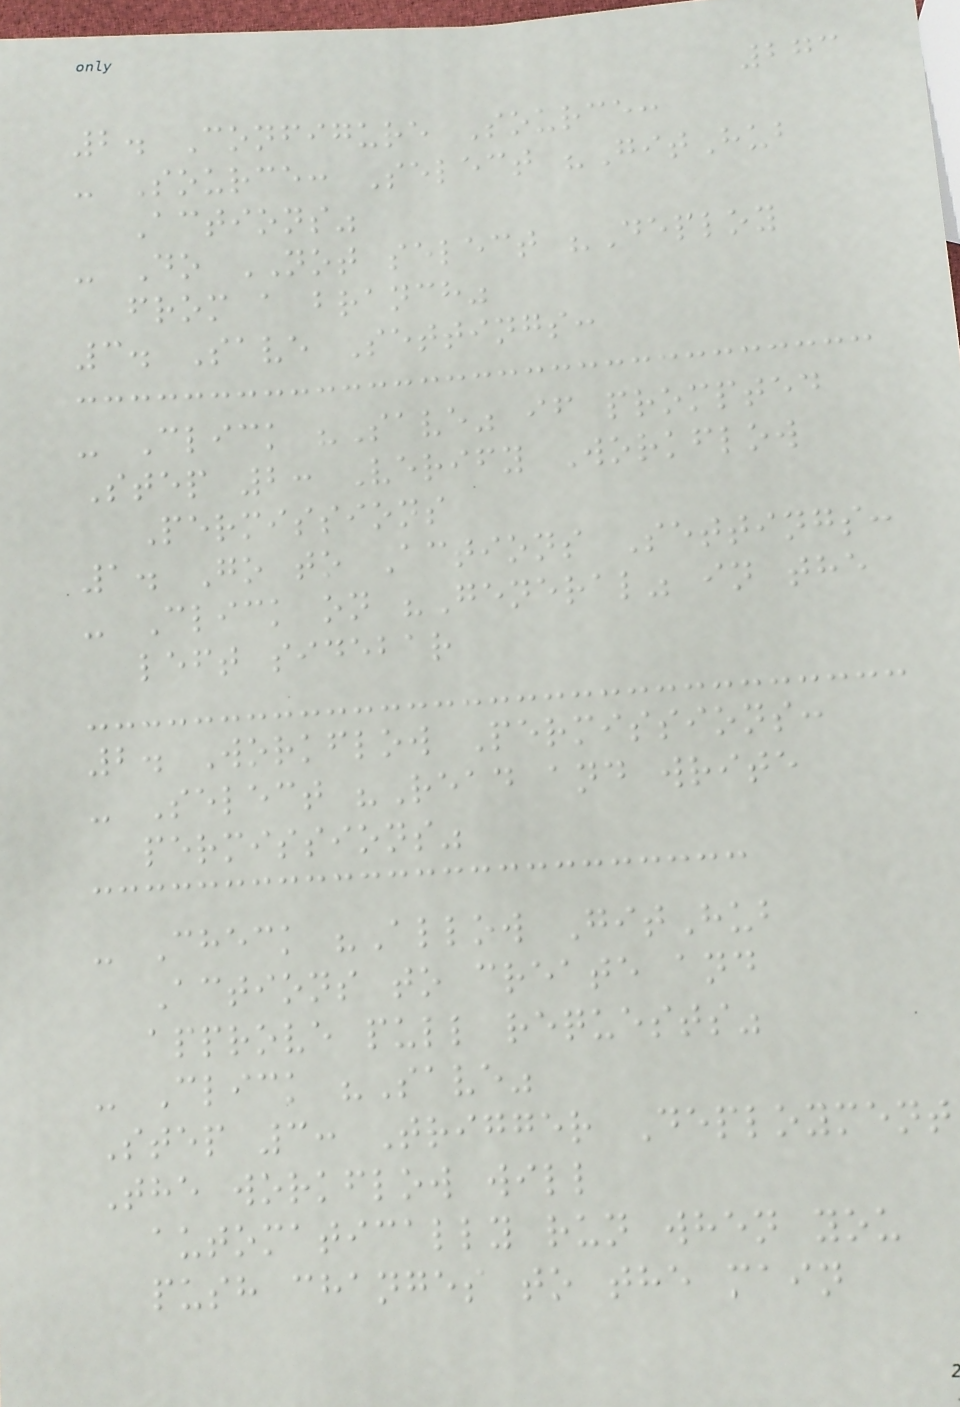273
2. Configure Source:
- Source: Select "GitHub
Actions"
- Do NOT select "Deploy
from a branch"
3. Save Settings:
- Click "Save" if prompted
Step 2: Verify Workflow
Permissions
1. Go to Actions Settings:
- Click on "General" in the
left sidebar
2. Workflow Permissions:
- Select "Read and write
permissions"
- Check "Allow GitHub
Actions to create and
approve pull requests"
- Click "Save"
Step 3: Trigger Deployment
The workflow will
automatically run when you
push changes to the main
